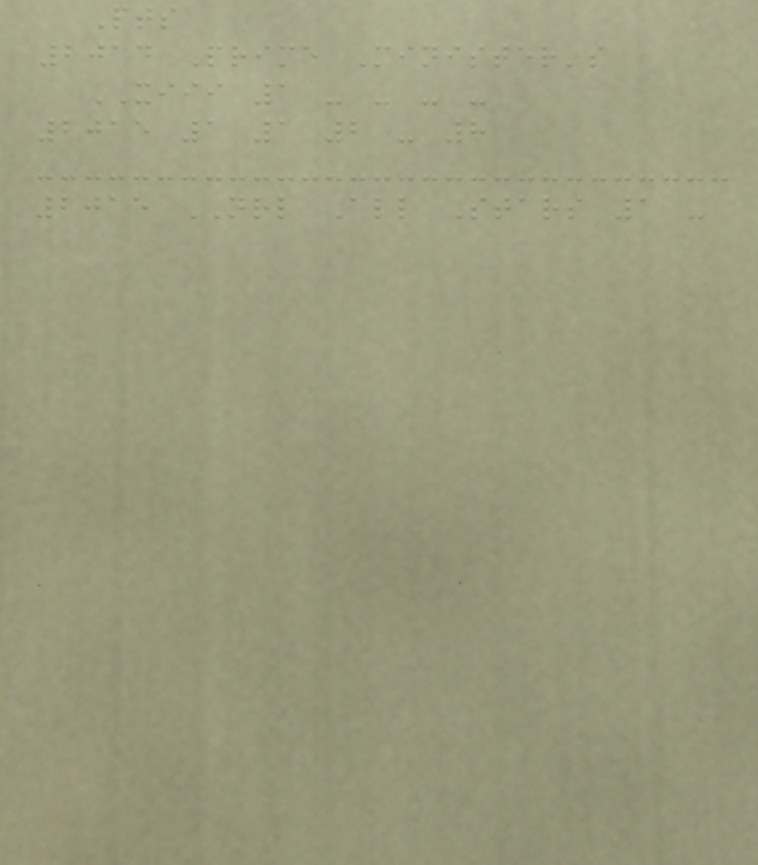Pts
2014 Prime Minister's
XIII 1 - - - -
2015 1 1 2 - 8
2015 NRL All Stars 1 -
